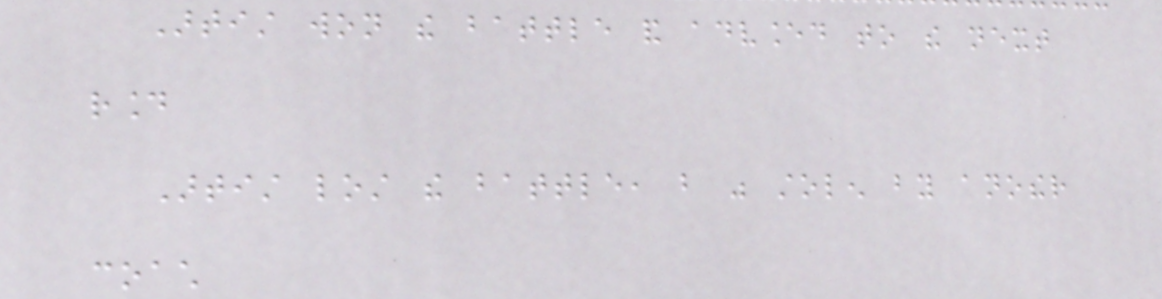Artist won the battle and advanced to the next
round
Artist lost the battle, but was stolen by another
coach
